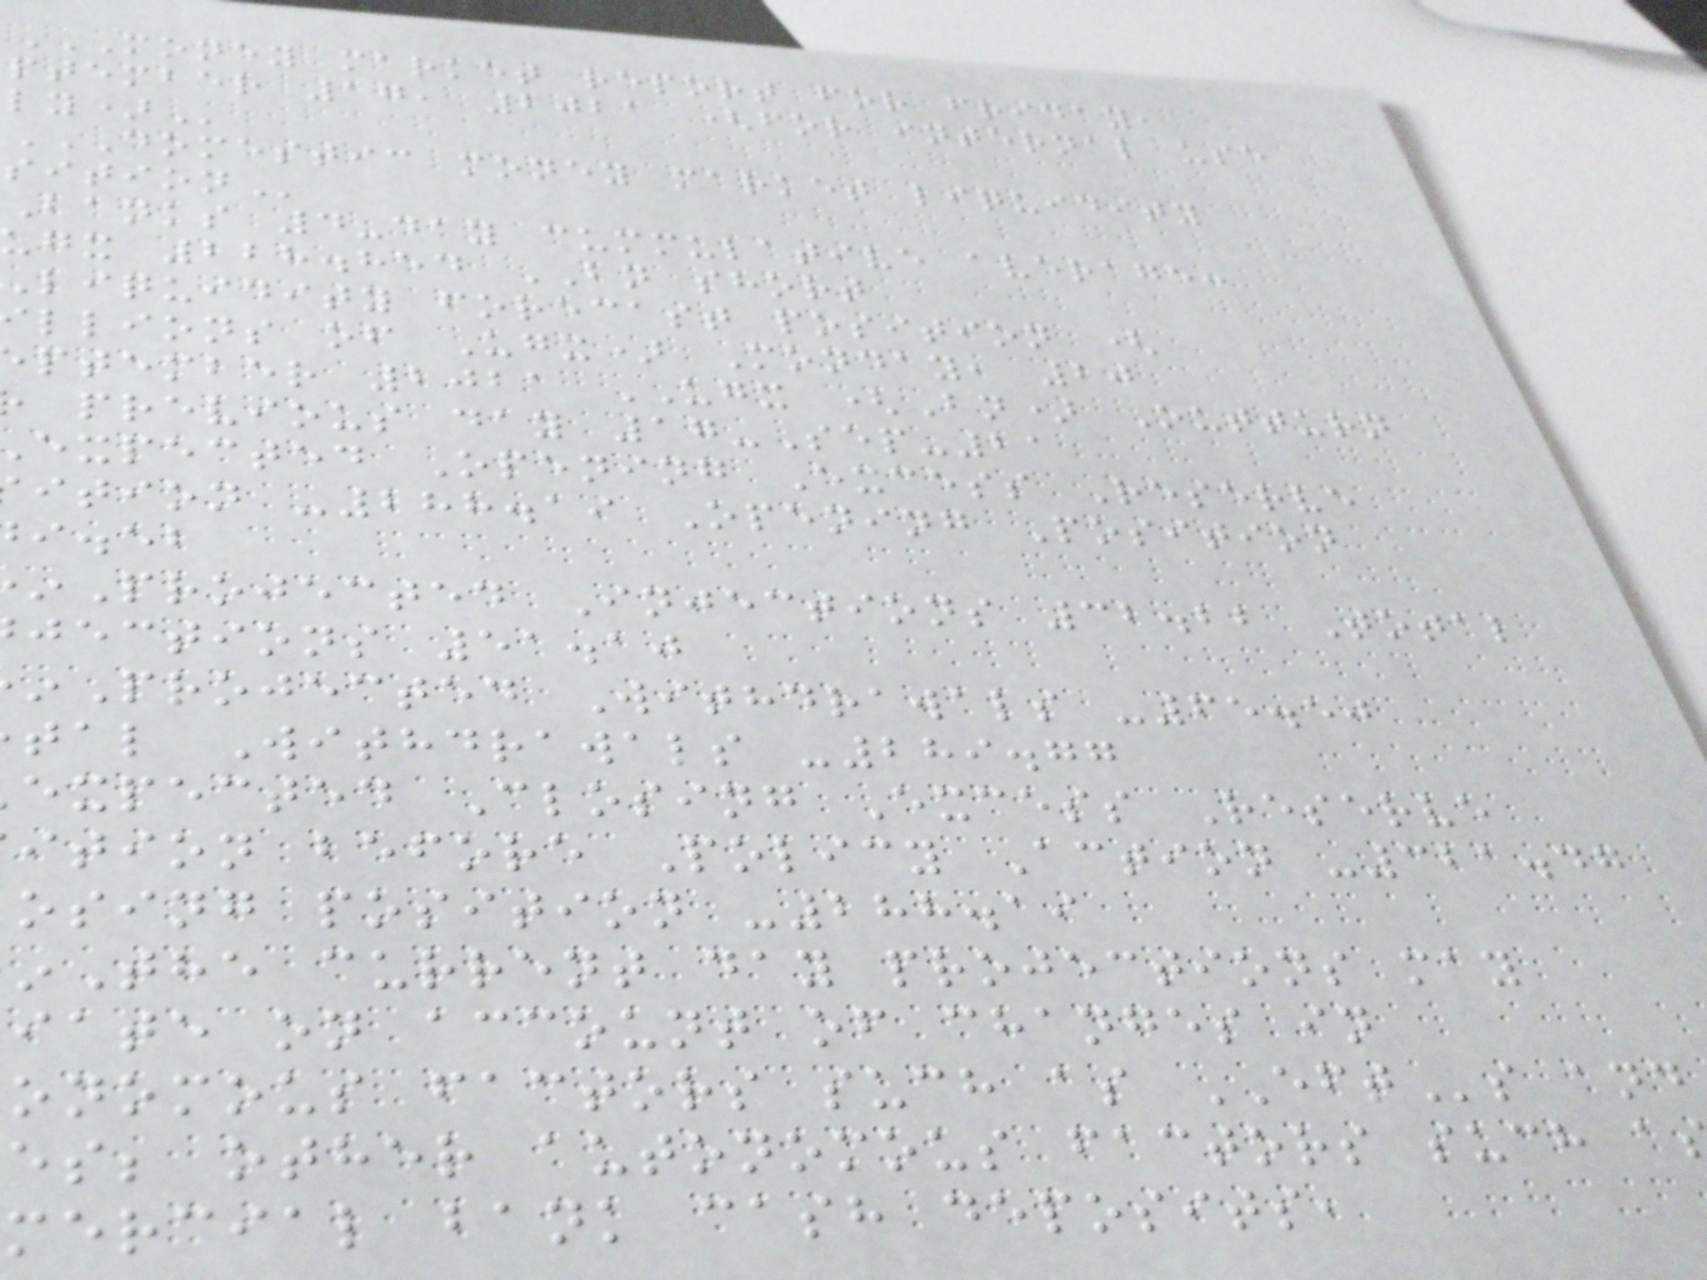MONEY MARKET REPORT FOR FRIDAY,
ptember 17, 2021 (for internal use
DOMESTIC MONEY MARKET LIQUIDITY
Banks 4-day cummulative average:
ugx 228.854 BN short
liquidity forecast position (
llions of Ugx) Monday, 20
ptember 2021 UGX (Bn) Outturn
previous day 17-Sep-21
expected Opening Excess Reserve
ition -288.19 Opening Position
i.eb
Projected Injections 32.22 Total
jections 51.10
Projected Withdrawals -65.50
tal Withdrawals -289.77
expected Closing Excess Reserve
ition before Policy Action -321.47
osing position -288.19
The current day projections may
iate on account of changes in
onomous factors such as EFTs and
es; other autonomous factors such a
mercial bank cash deposits,
